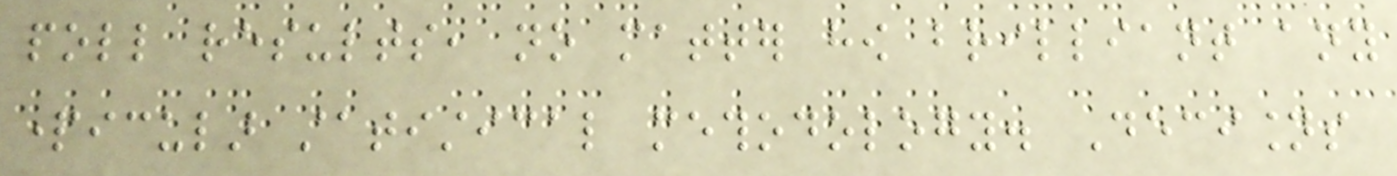poll results, no matter how brilliant any
particular statistical methodology. Decisions
